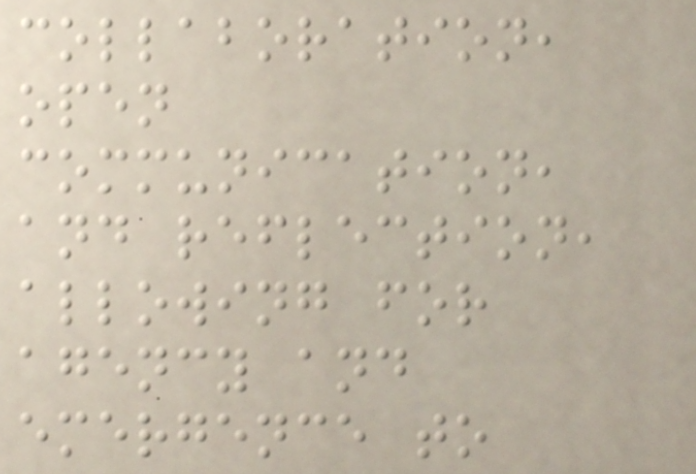collaboration,
open
communication,
and reflection,
allowing for
agency and
emergence to
